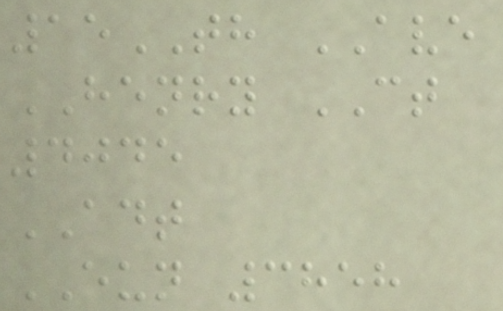15TH AVE
HENRY CT
4045
ADT
EUN 3858
